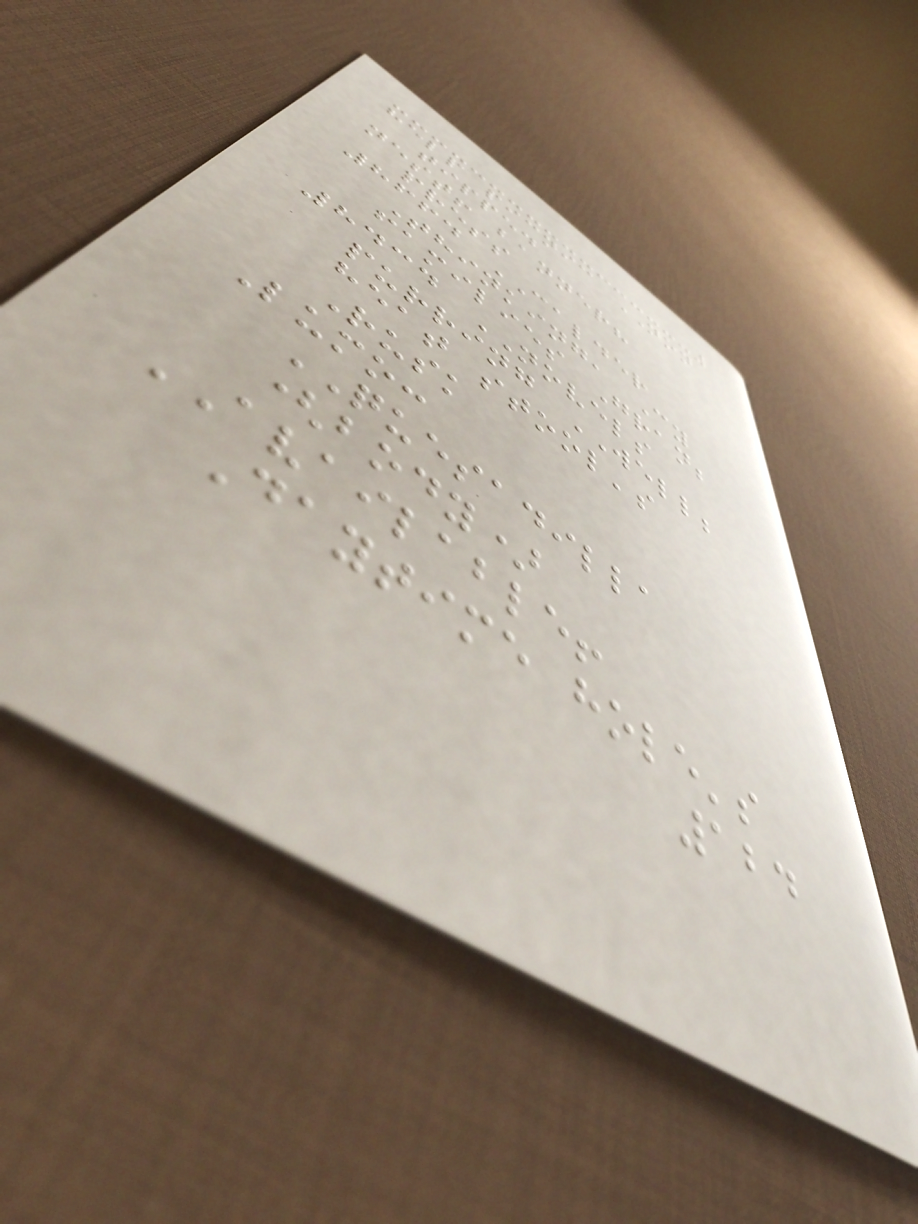help picnic NON
tipped
nest! banner?
press
8664 CALDER
Thinking, Cy
families Gran;
8434 NOVELS
purring WELL;
heat stool's
Rusk
Lumo:
QUESADILLA
(body)
AVAILABLE!
Daytime hole's
124
